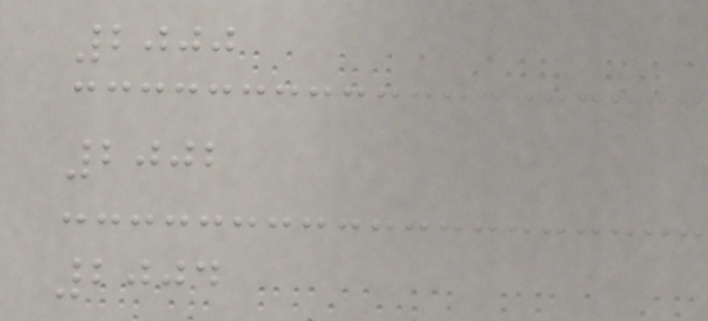2000
2002
2004
